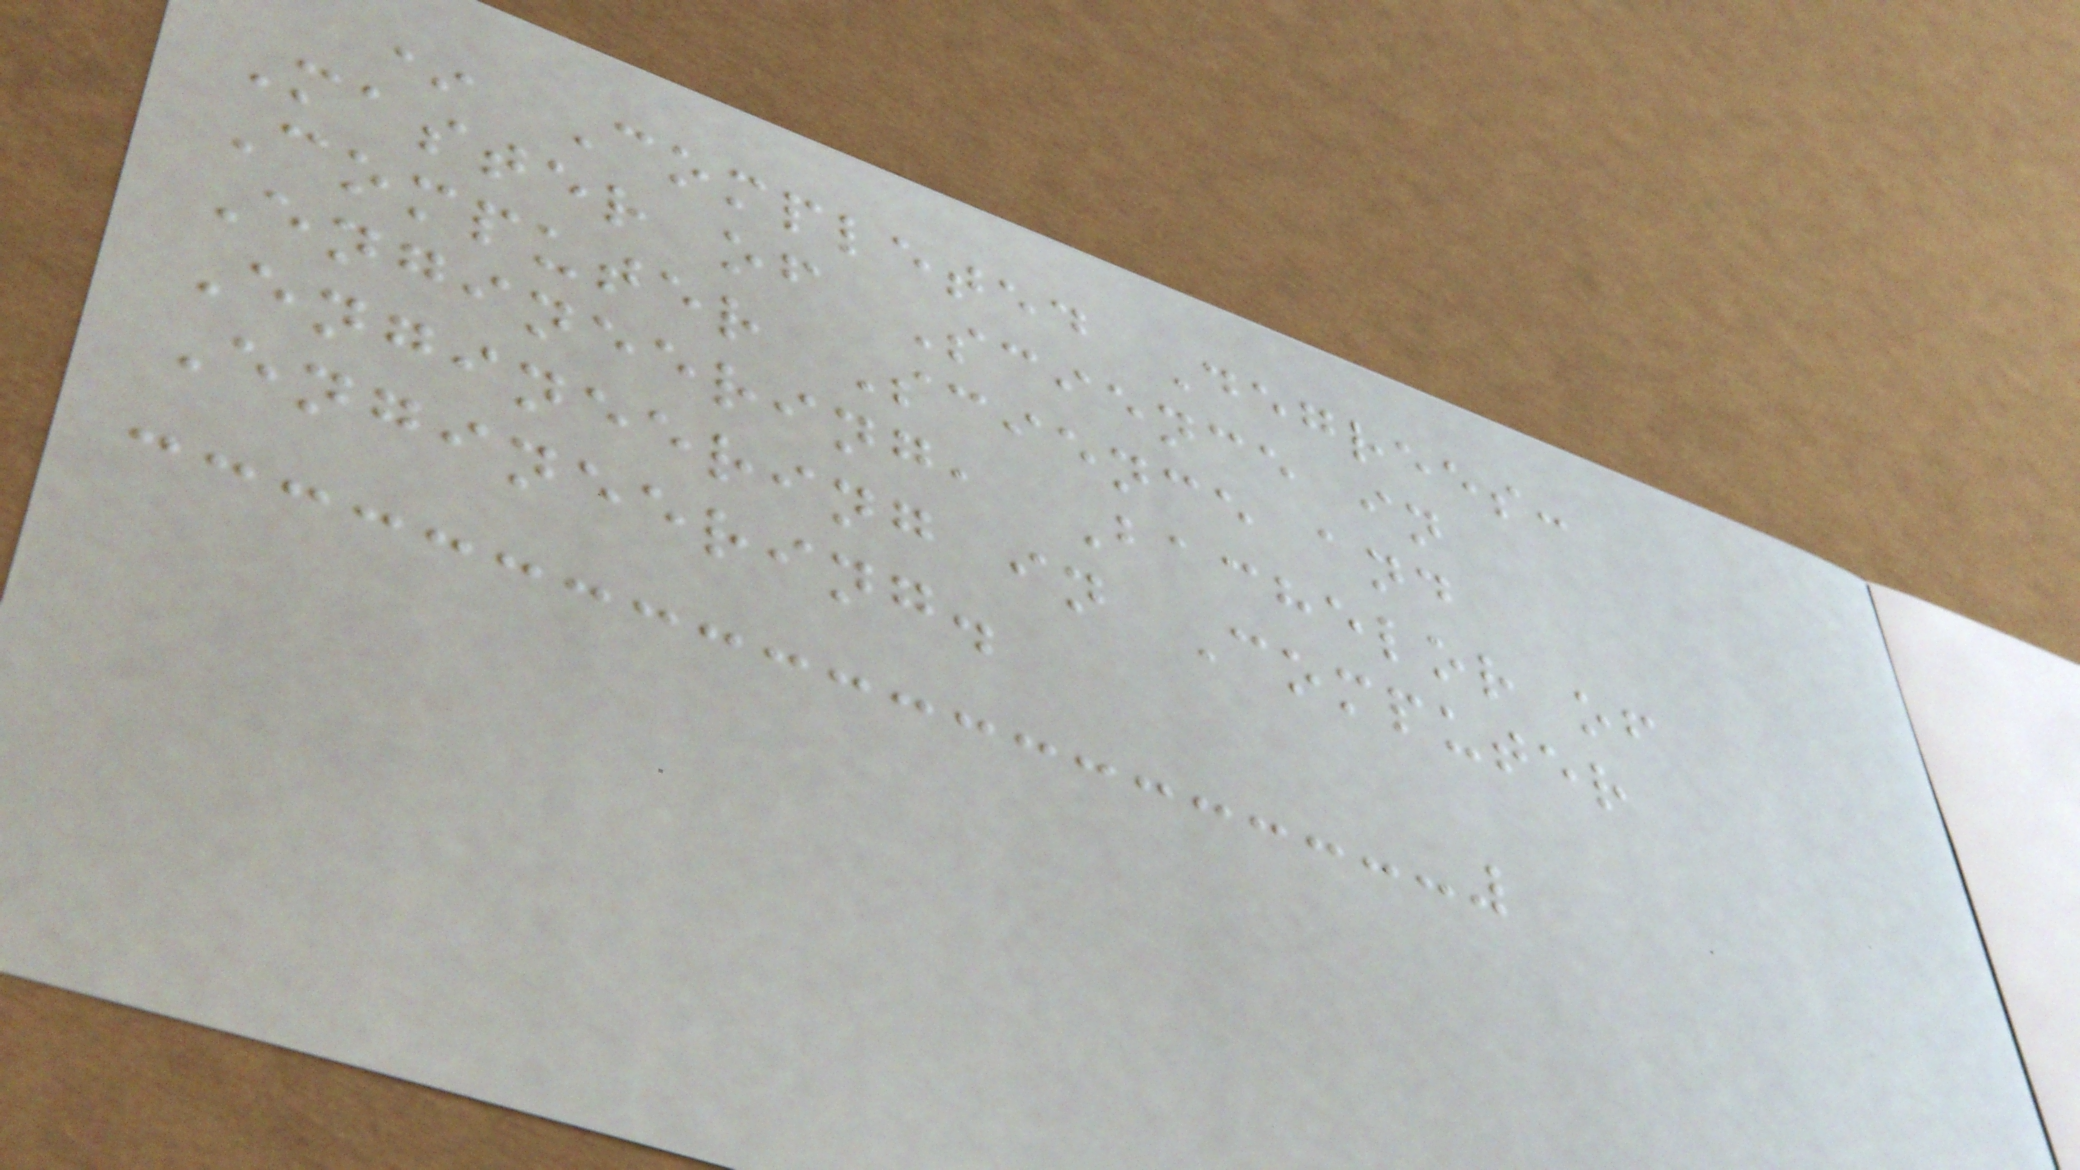* Completed Degrees:
Master of Science in
Computer Science and
Engineering, Bachelor of
Engineering in Computer
Engineering.
